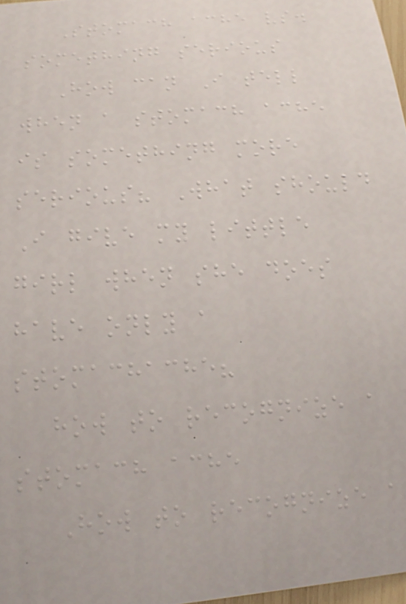Stomach ache vs.
something serious
How can I tell
when a stomach ache
is something more
serious? What should
I give my little
girl when she does
have only a
stomachache?
how to recognize a
stomach ache
How to recognize a
